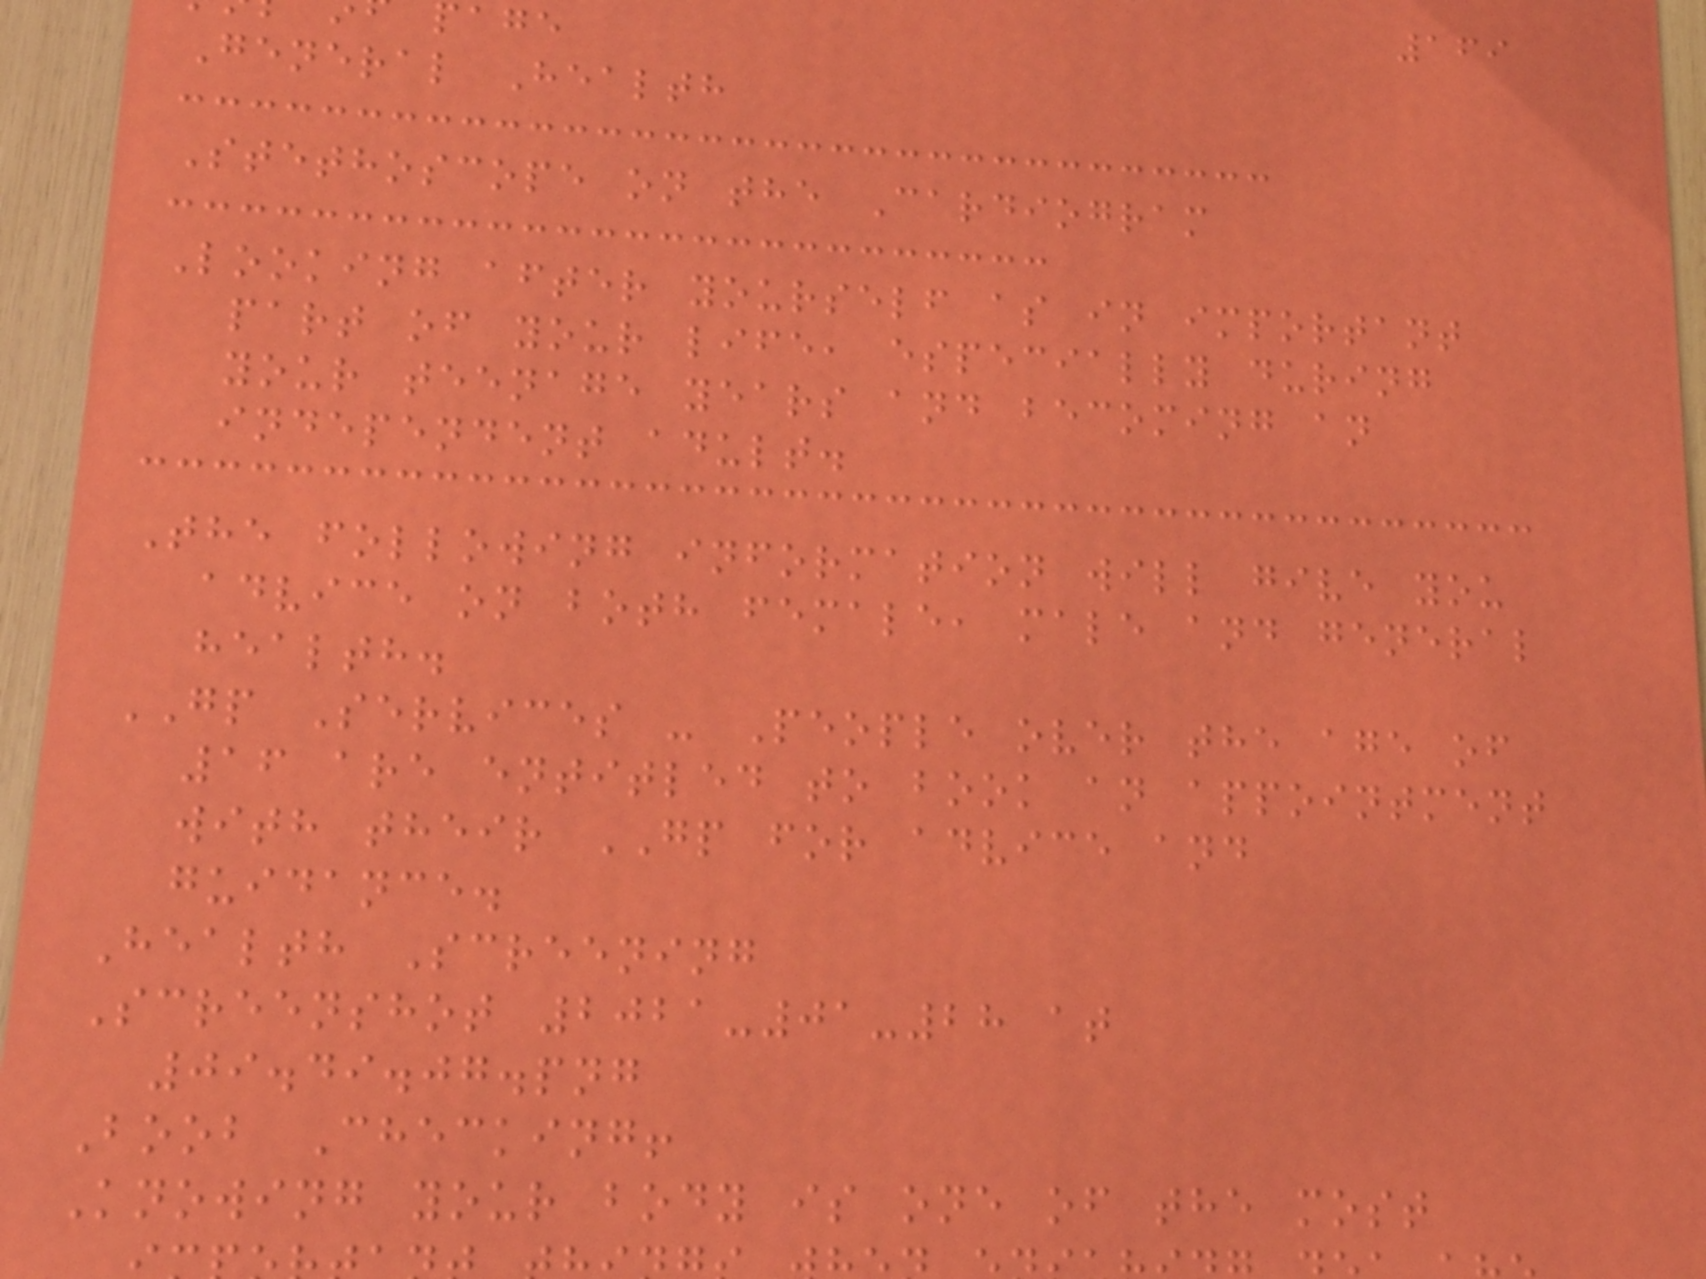169
page
General Health
Stethoscope on the Cardiogram
Looking after yourself as in important
part of your life, especially during
your teenage years and becoming an
independent adult.
The following information will give you
advice on both female, male and general
health.
GP Services - People over the age of
16 are entitled to book an appointment
with their GP for advice and
guidance.
Health Screening
Screenshot 2021-01-28 at
09.49.07.png
Boob Checking!
Knowing your body is one of the most
